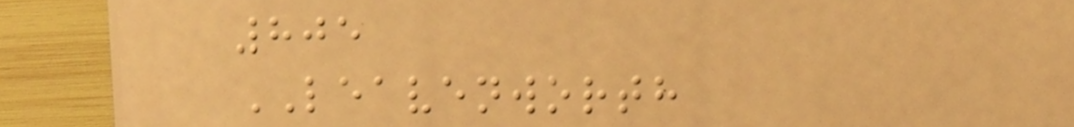805
LEAVENWORTH
